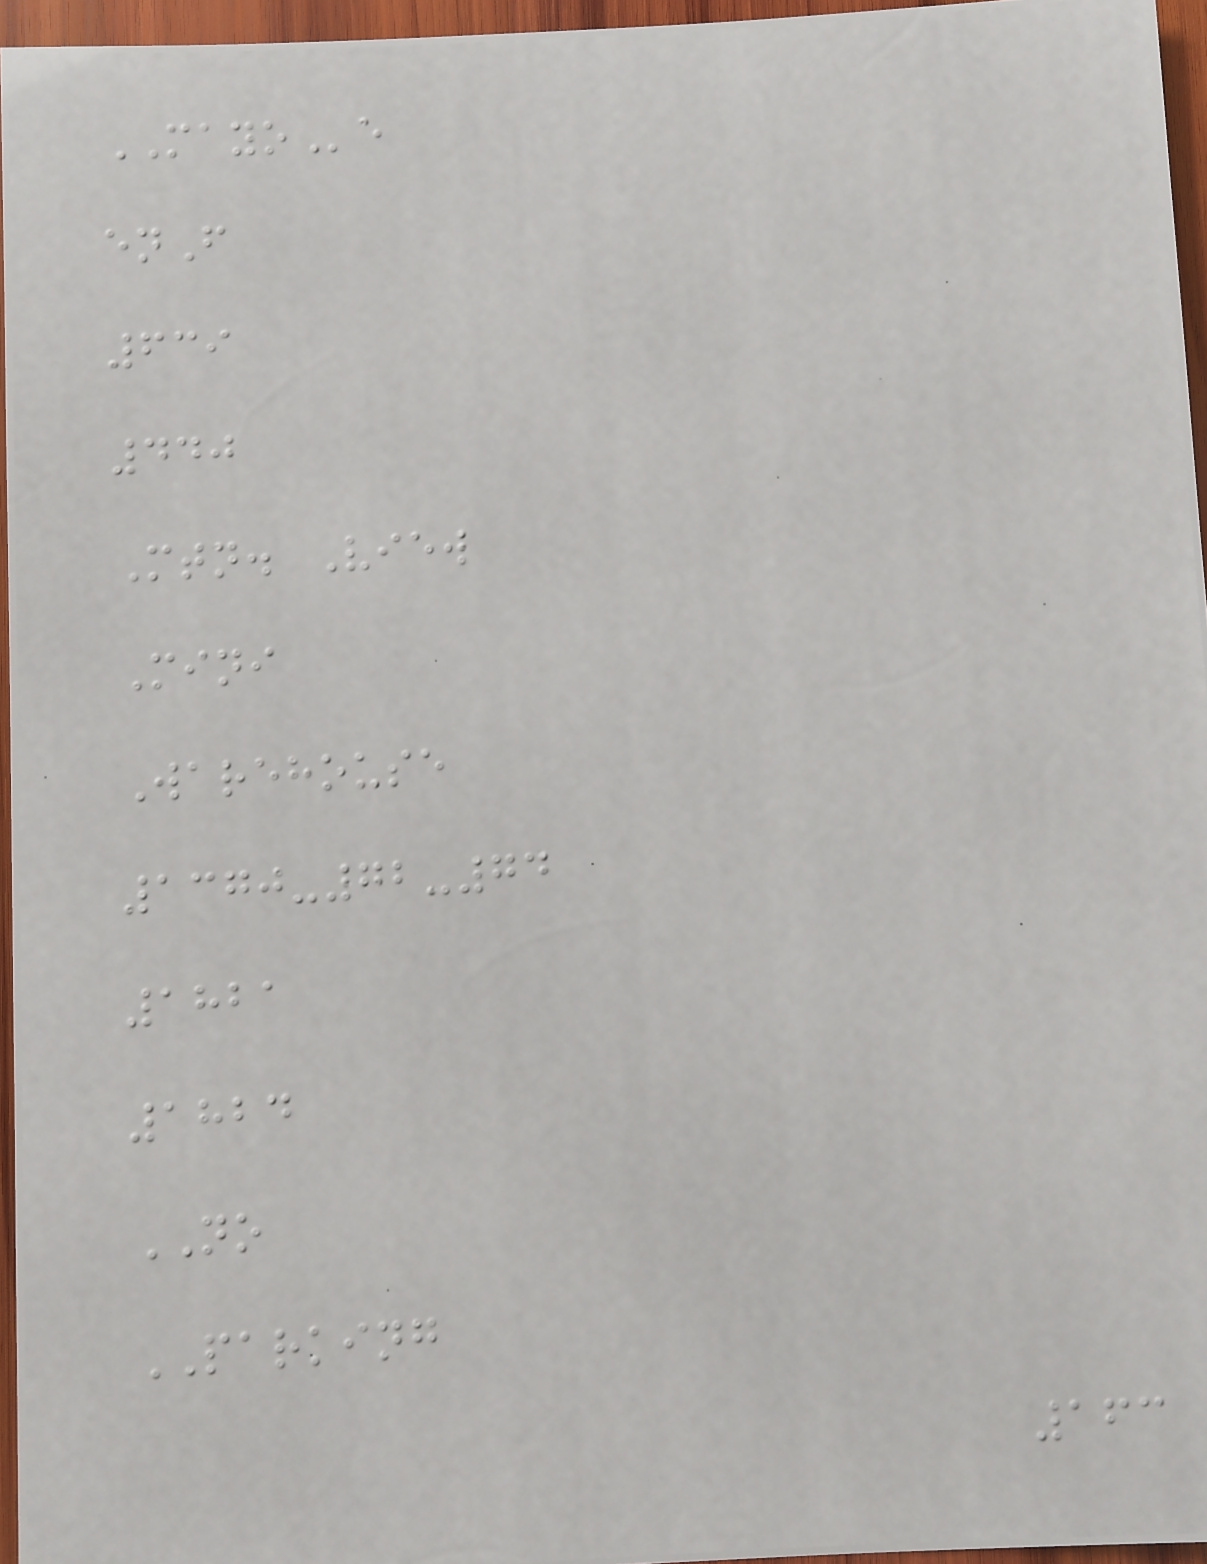MAYOe
enF
639
440
Mtn. View
Mini
Warehouse
1370-72-74
1821
1824
NO
PARKING
163
